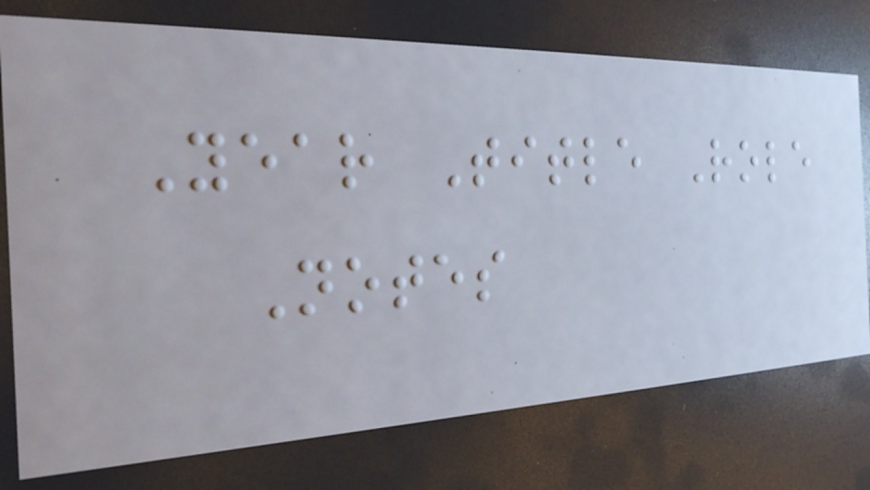Year Title Role
Notes
